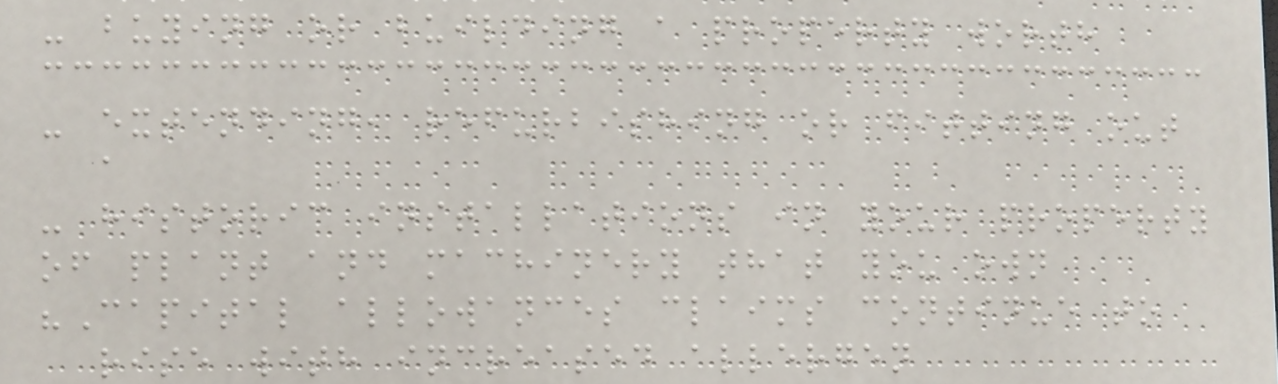- buying or building a property worth
- extending, refurbishing or fitting out
a
- historic installations in your property
of plant and machinery that you own
"Capital allowances claims continue to
rise with increased allergen
